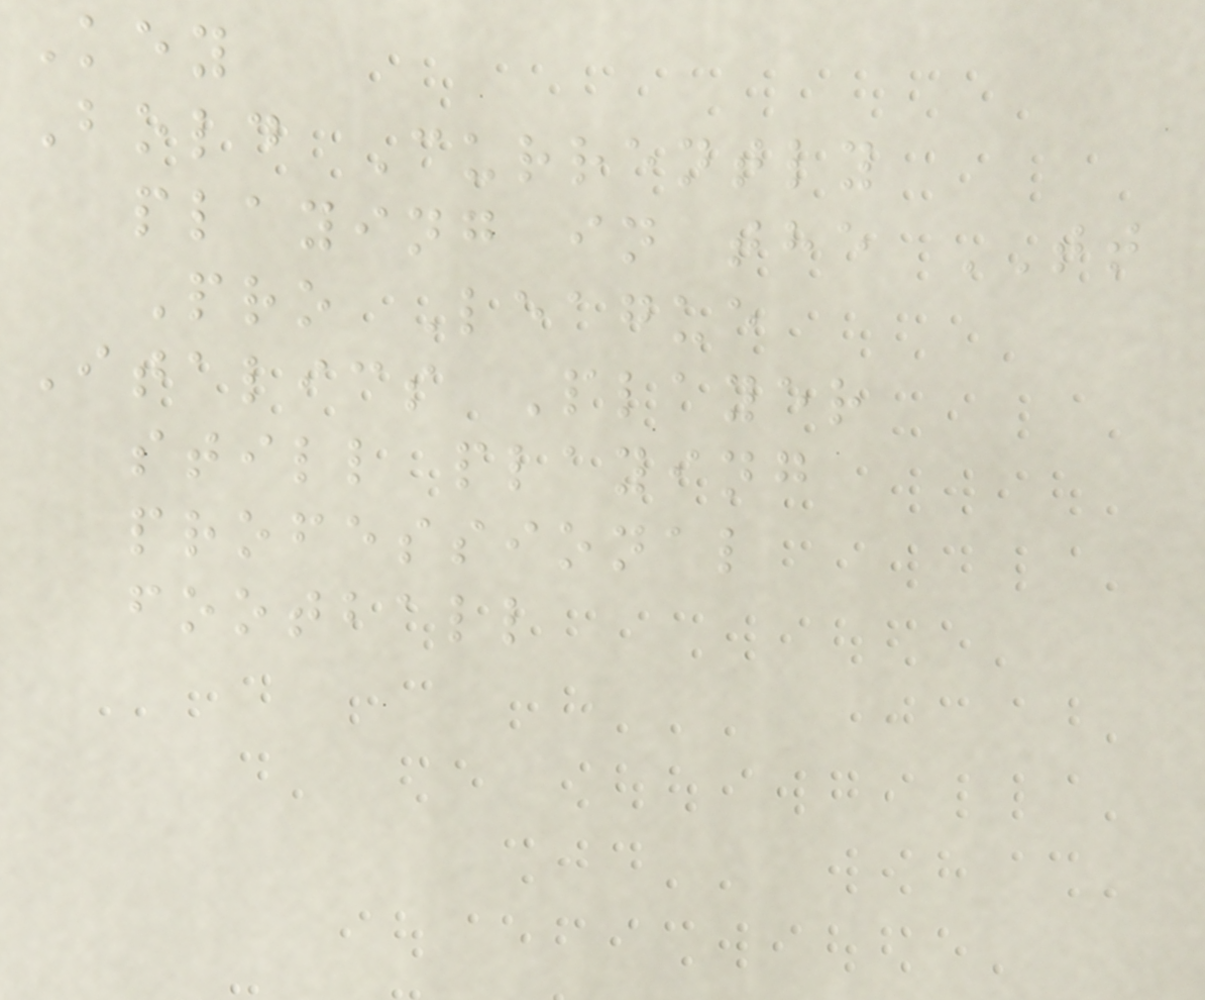Key
Bold Currently
playing in the TT
Pro League
Italics Player
still playing
professional
football
